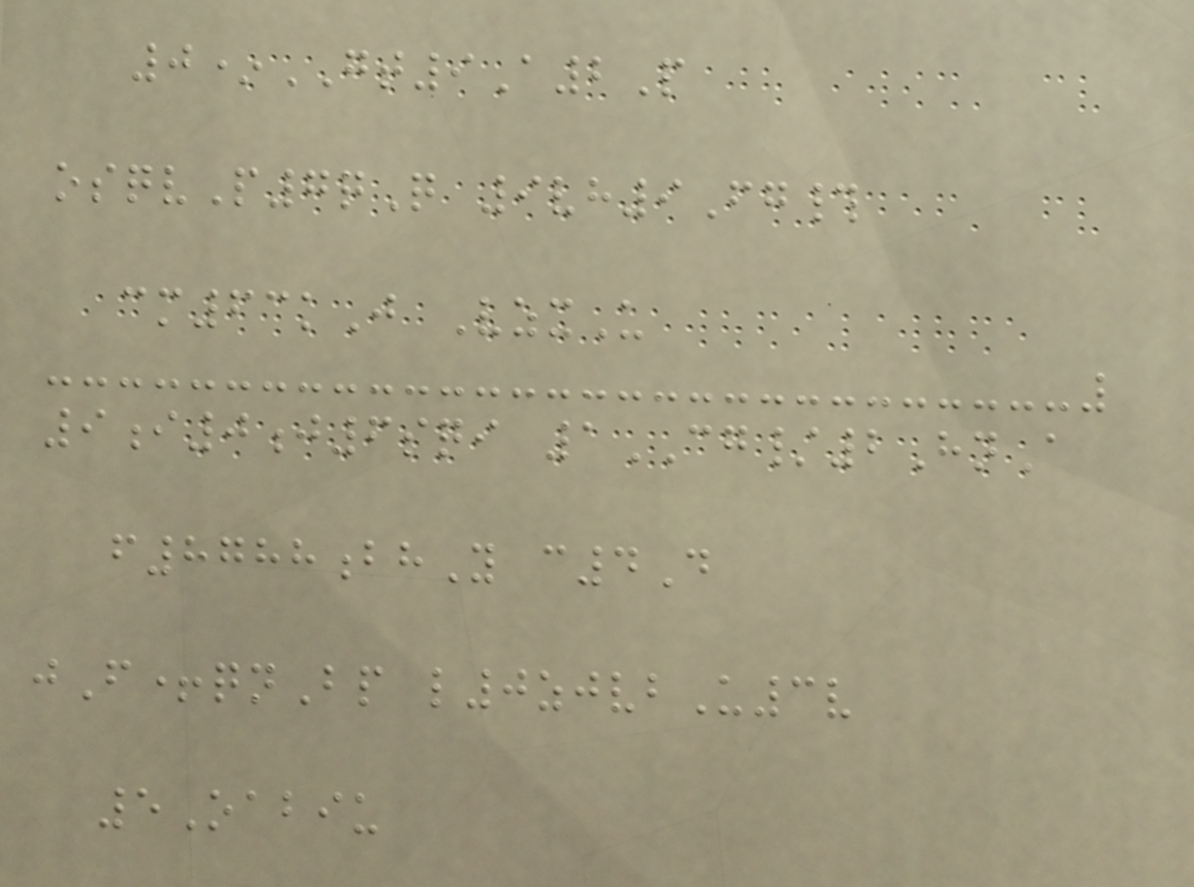0*GT9A2P
osqvP7qQ 9vh9Fg#
cm63kJ VzxU
9i0j6sqi 1CG/2HnA
f8788bhY c4D
jF+qnBp l0zjvbU3v
5Oabiu
